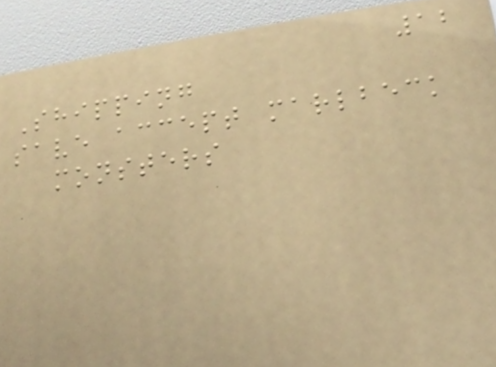12
Shipping
save accept marlbeck
monsters
